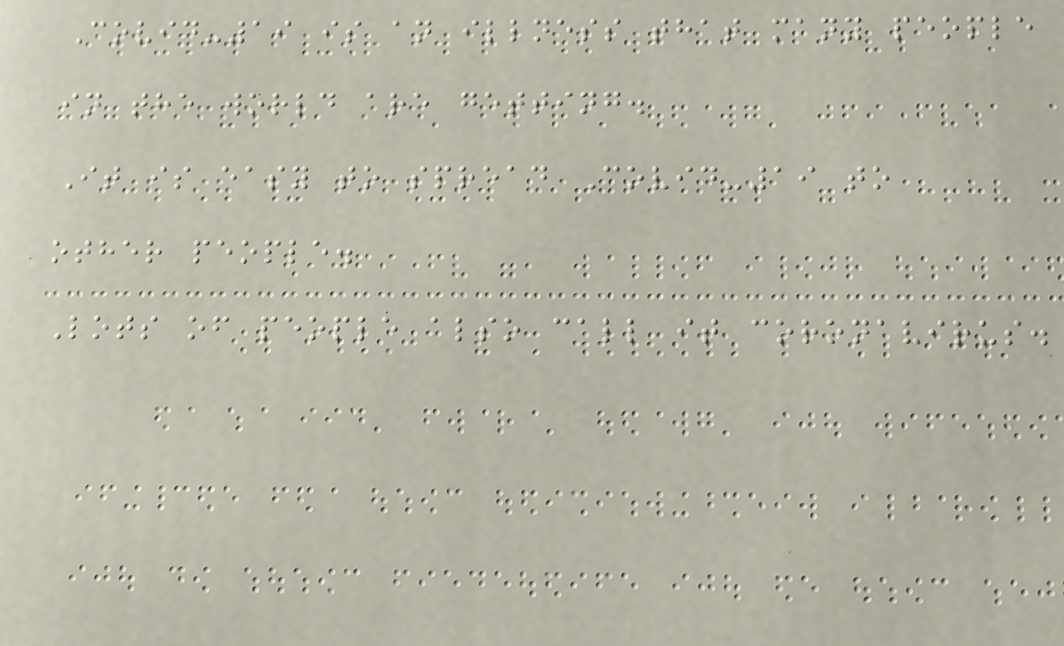Covid-19 is an illness that many people
in the world are getting.
It is easy to spread Covid-19 to
other people.
Lots of people also call it coronavirus.
